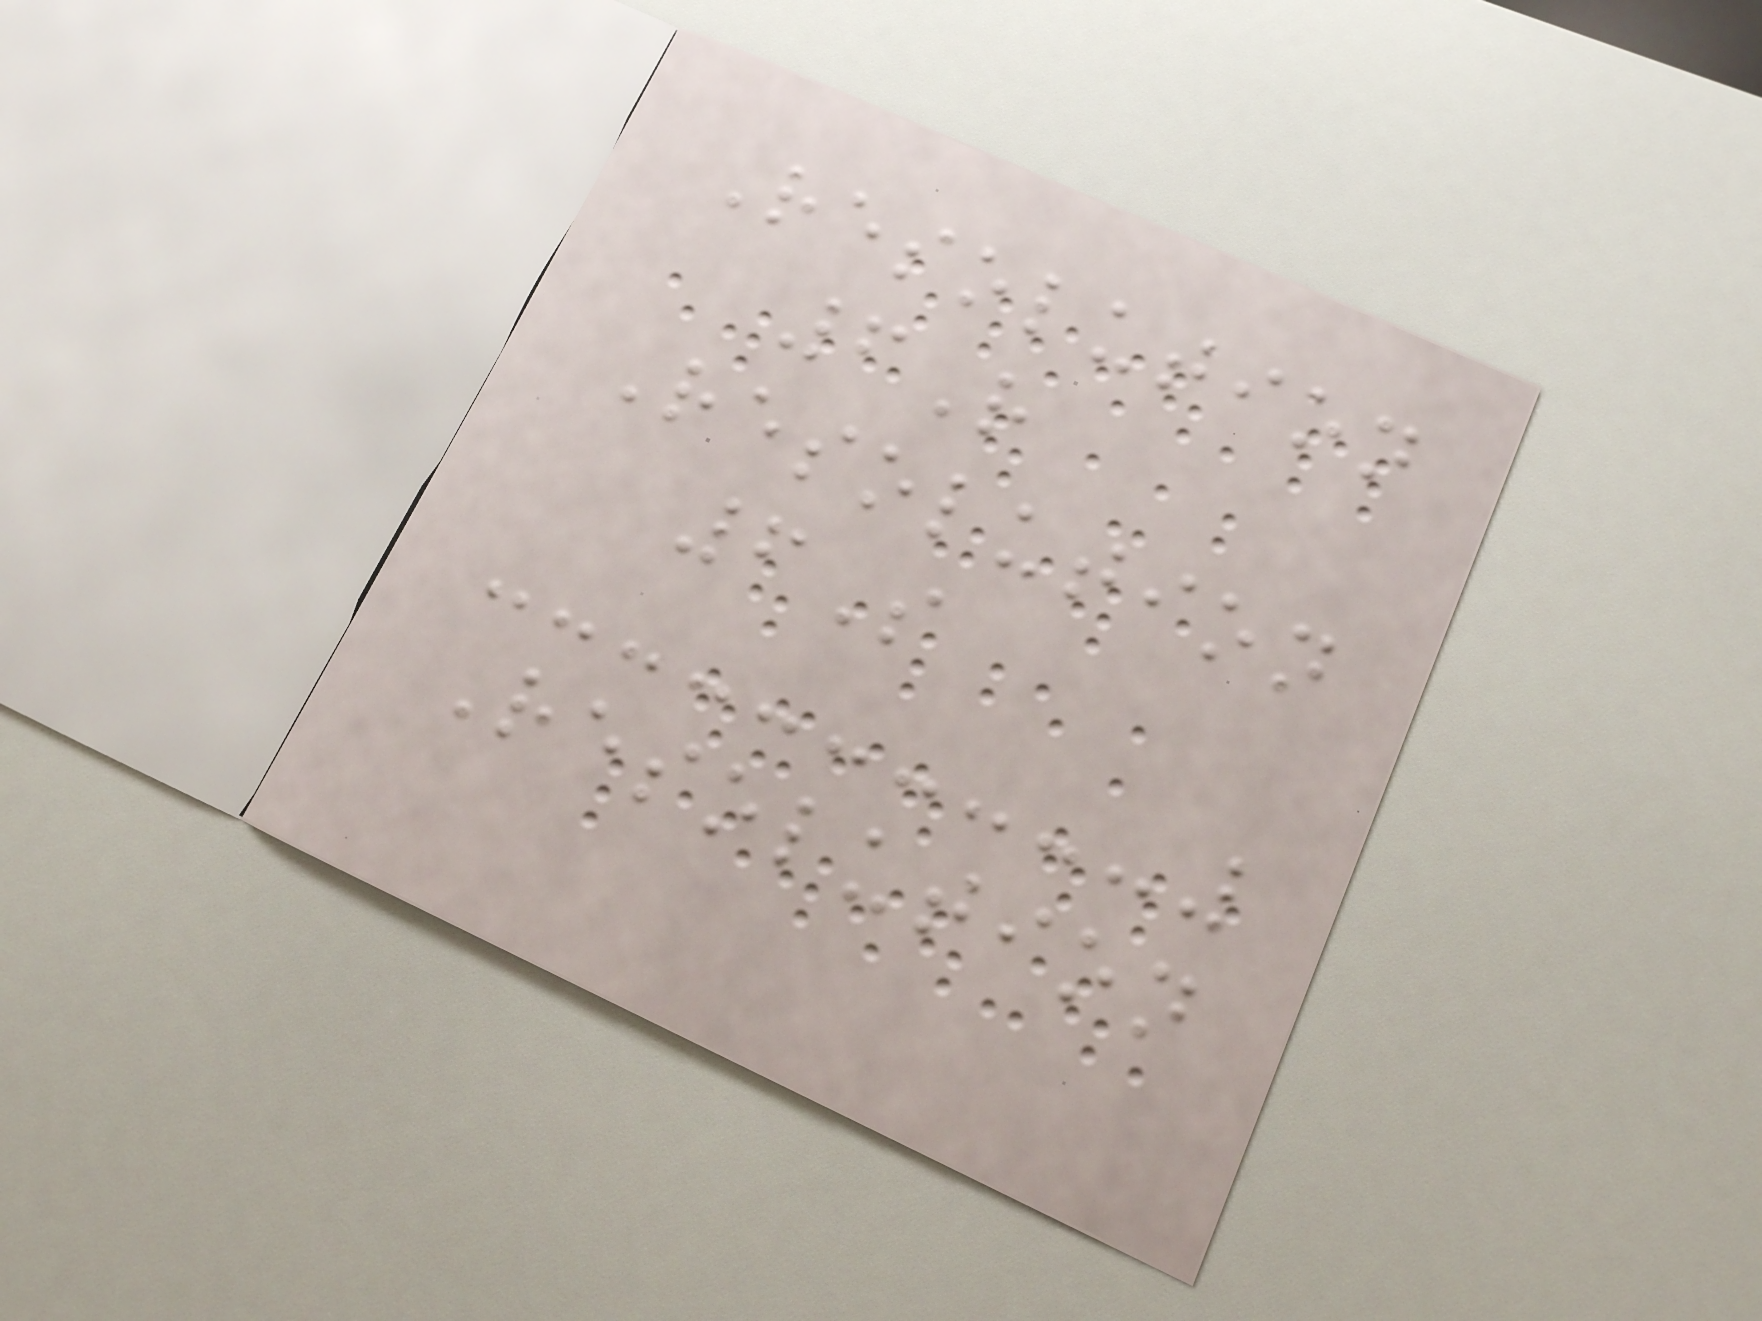Resolution
6R
Resolution
6S
Resolution
